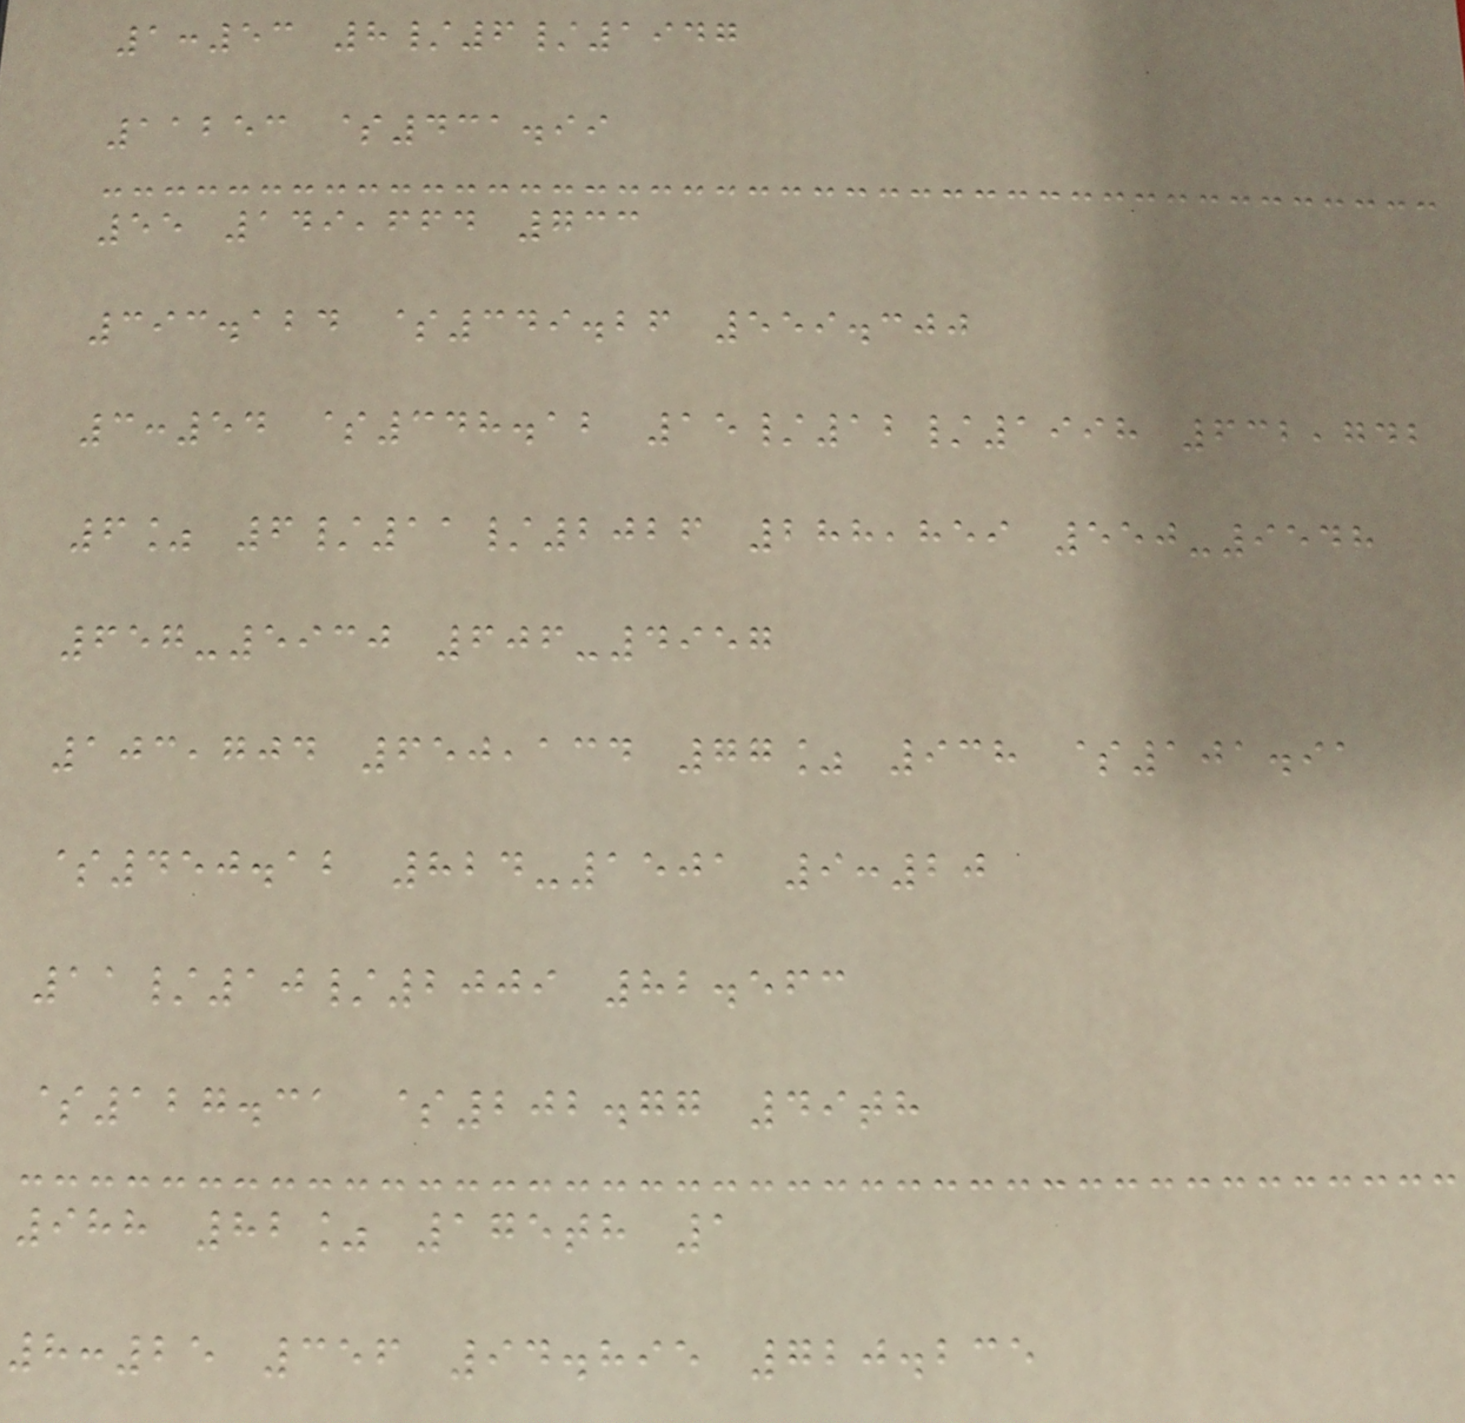1:53 8/6/1947
11253 $431.99
55 149,664 733
393.124 $349.26 559.300
3:54 $348.12 15/12/1998 632,742
6% 6/11/2026 288,859 550-9548
657-5930 606-4957
103,704 650,134 77% 938 $101.91
$450.12 824-1501 9:20
11/10/2009 82.563
$127.31 $202.77 49th
988 82% 175th 1
8:25 356 94.895 720.235
